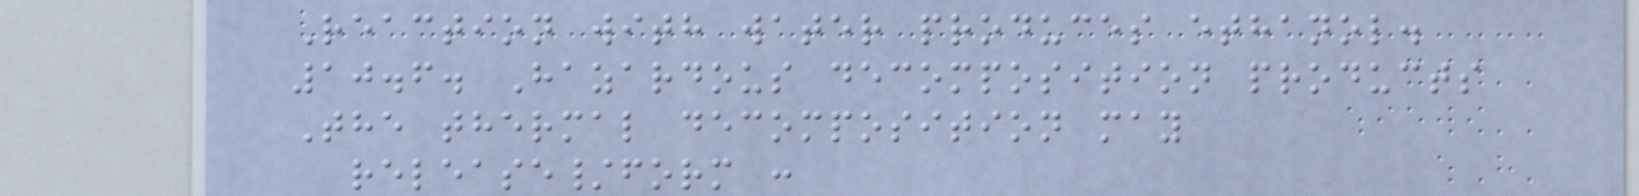Reaction with water produces ethanol.
10.6. Hazardous decomposition products
The thermal decomposition may
release/form :
